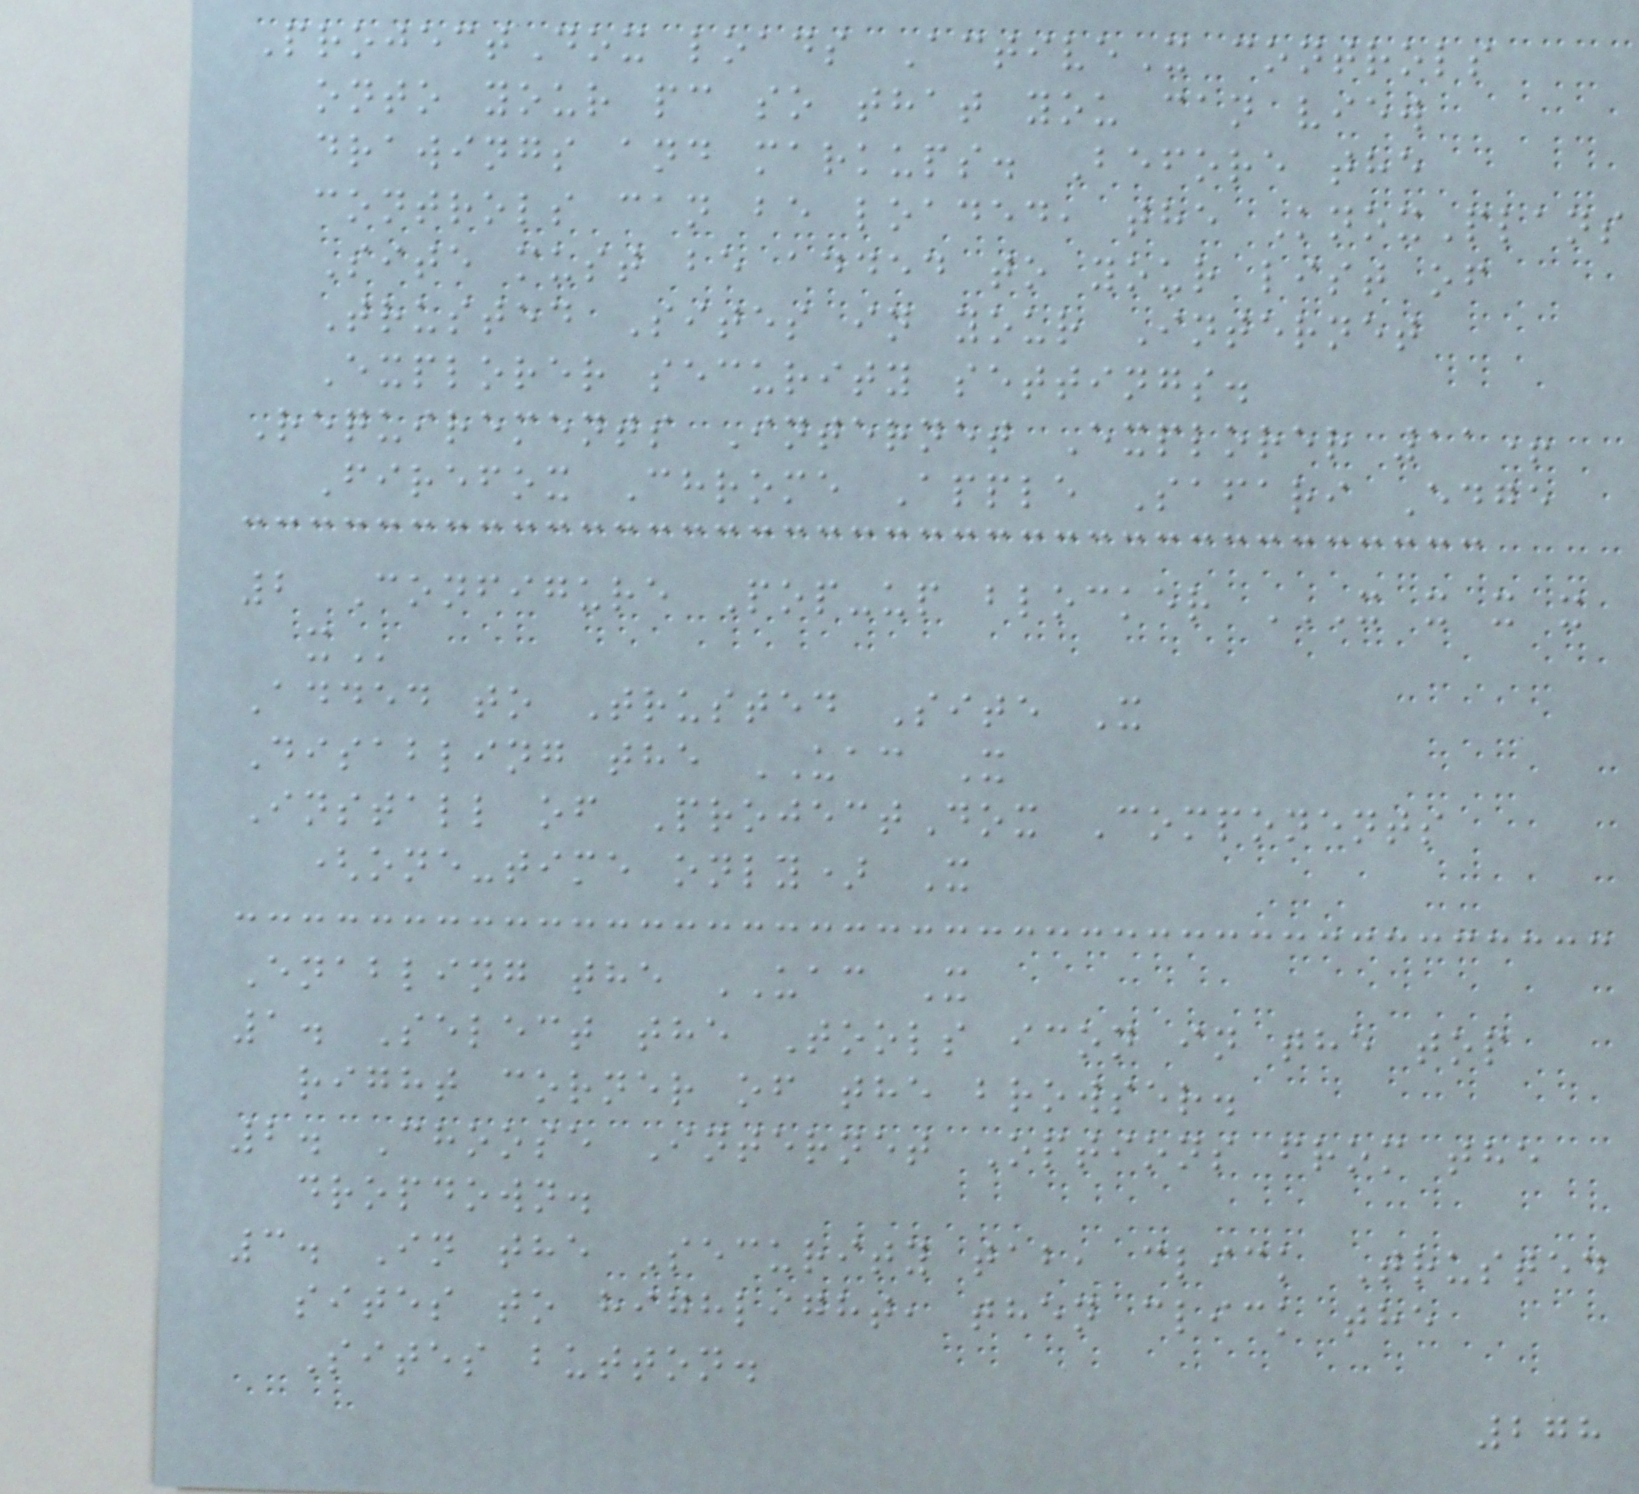ProjectDox loads ActiveX controls
onto your pc so that you can view
drawings and markups. Before the
controls can be loaded, the KnoxPlans
Site must be added to your list of
Trusted Sites in your Internet
Explorer security settings.
Requirements Internet Explorer 11+
Firefox Chrome Apple Safari Edge
2 Configure Pop-up blocker X X X X
X
Added to Trusted Site X
Disabling the UAC X
Install of ProjectDox Components
(one-time only) X
Enabling the UAC X
1. Select the Tools icon in the top
right corner of the browser.
2. Choose Internet Options from the
dropdown.
3. In the Security tab, click Trusted
sites to highlight, then click the
Sites button.
278
